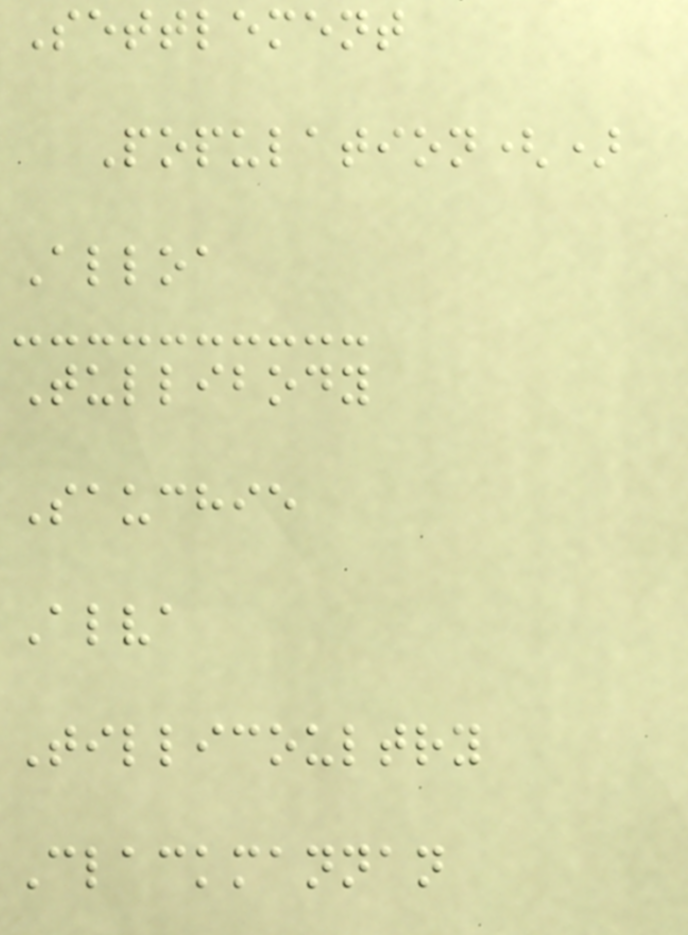Settlement
Population()
Alloa
Tullibody
Sauchie
Alva
Tillicoultry
Clackmannan
